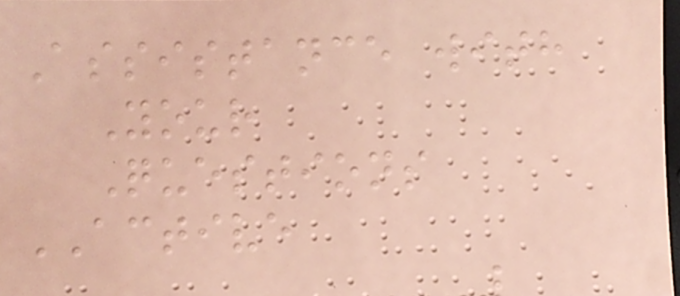Assistance with
Your
Questions
ACTIVE
